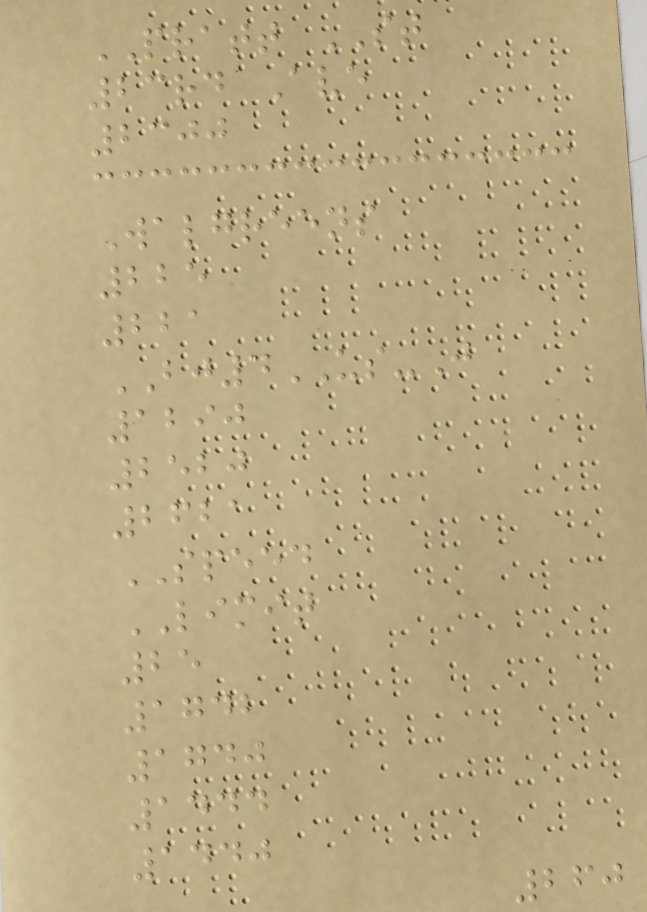PRATT ST
23rd Ave
2300
Walgreens
225
221
BJ4US-J
1290
2520
2621
SPEED
LIMIT
25
1742
1740
1444
1440
260
